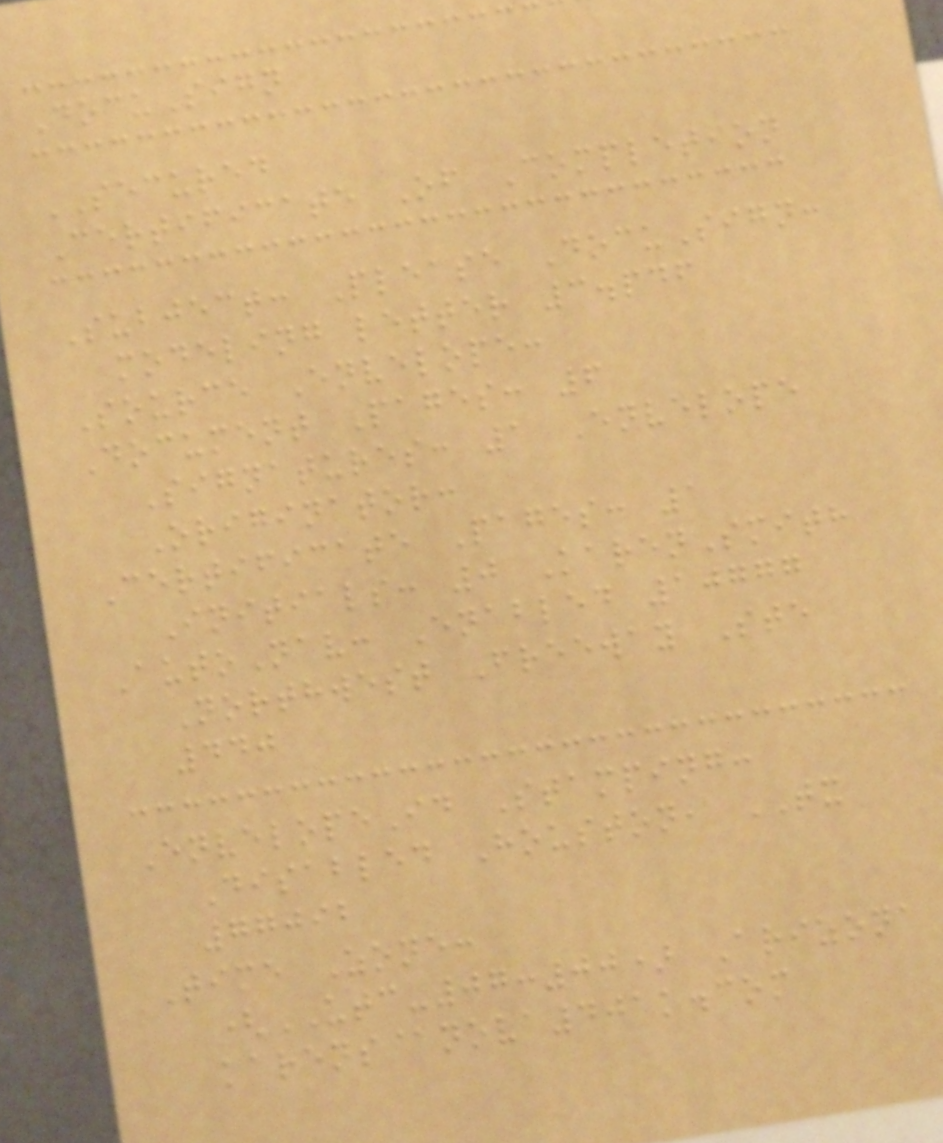DocuSign
SECURED
Certificate Of Completion
Subject: Please DocuSign:
modeling letter 3.pdf
Source Envelope:
Document Pages: 6
Signatures: 1 Envelope
Originator:
Certificate Pages: 1
Initials: 0 KarenSmith
AutoNav: Enabled 10777
Northwest Freeway Ste
440
EnvelopeId Stamping:
Disabled Houston, TX
77092
Time Zone:
(UTC-07:00) Arizona
karens@nova401k.com
